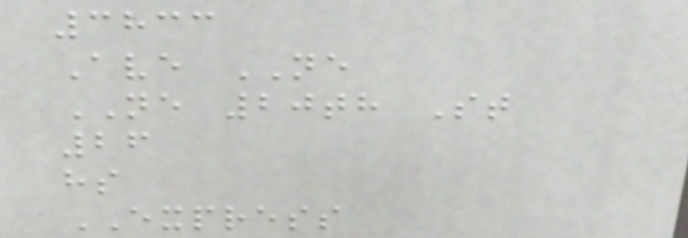3833
Ave NE
NE 20th St
26
hs
EXPRESS
